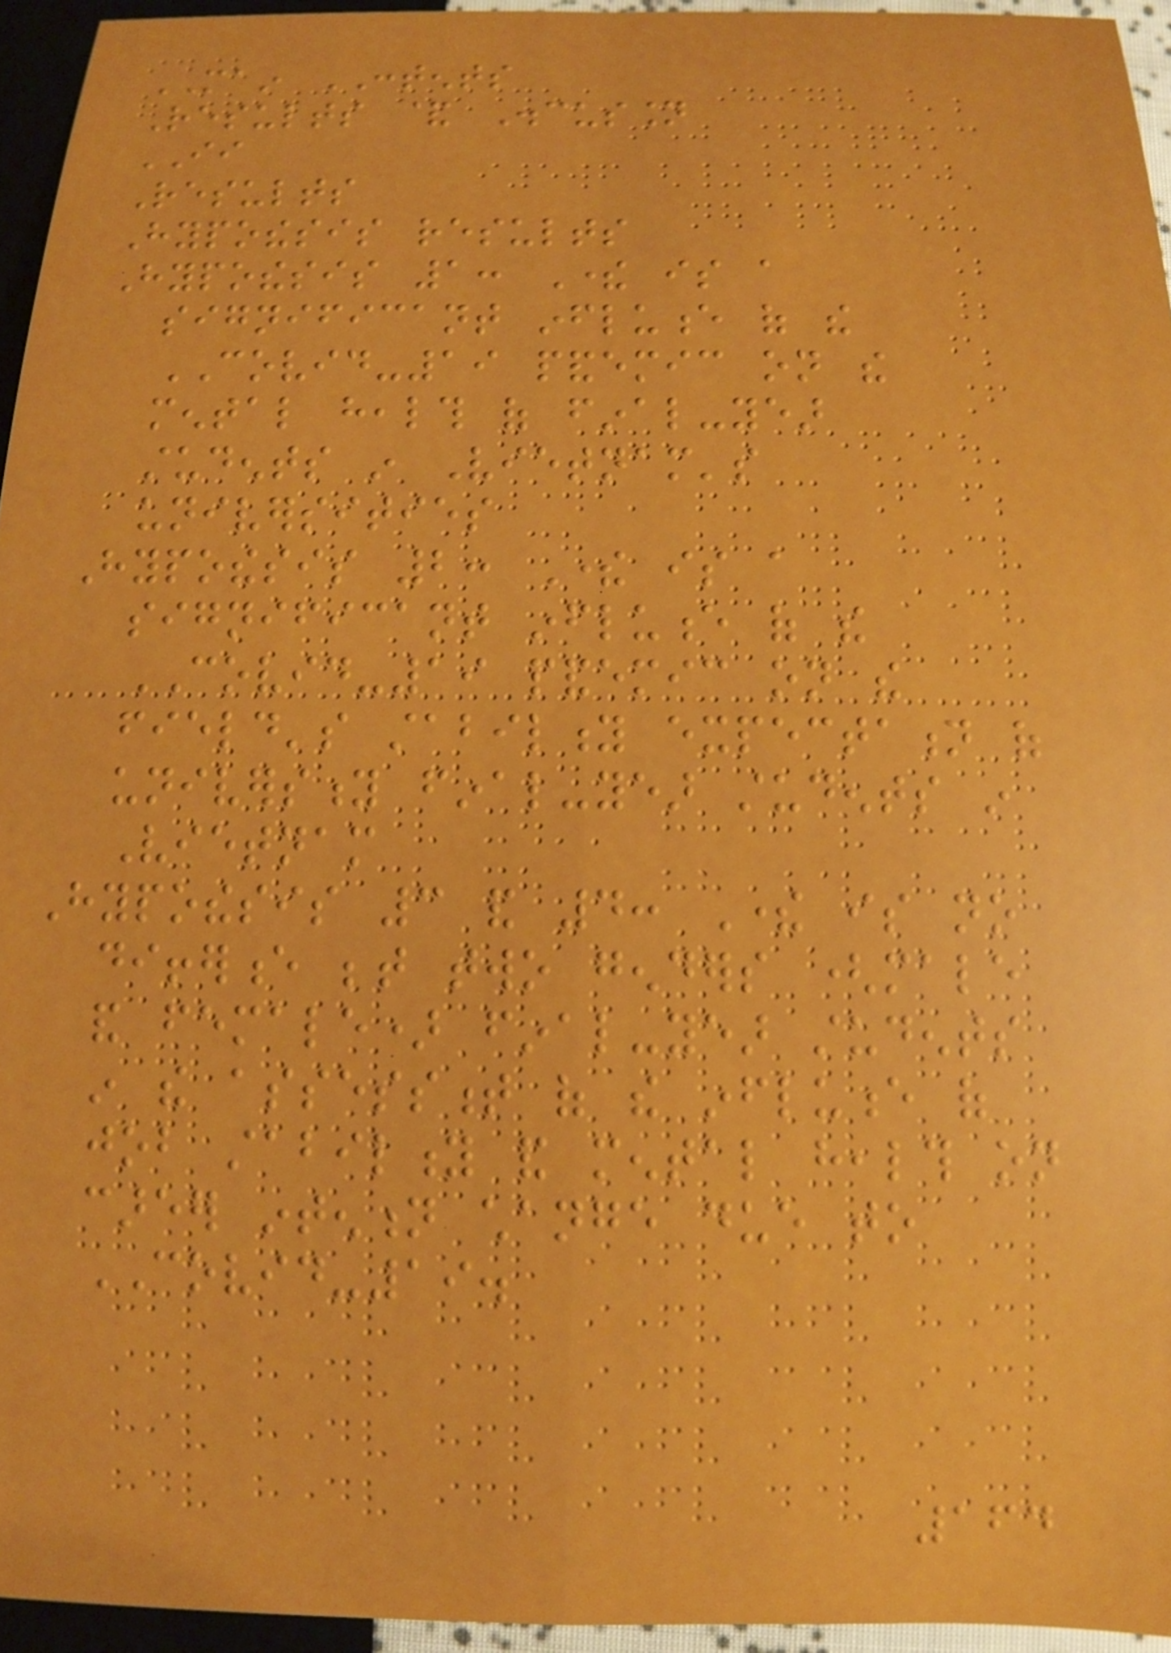MAIN CONTENTS
Results & Discussion
II
Results
Hypothesis results
Hypothesis 1: There is a
significant influence of the
COVID-19 pandemic on the
mental health of final-year
students in Vietnam's
universities
Hypothesis 2: There is a
significant influence of the
COVID-19 pandemic on the
field's stability expectation of
university final-year students in
Vietnam
Hypothesis 3 and 4: There is no
difference between two genders (male
and female) final-year students
in the assessment of the influence of
job stability and mental health on
career intention change due to
COVID-19.
164
